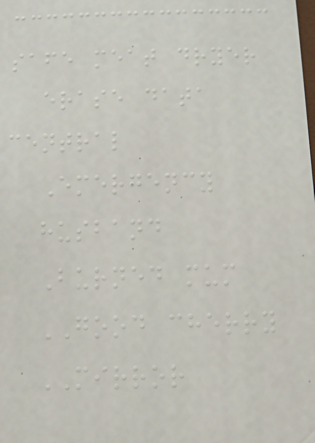safe meat dryer
erase data
central
Emergency
husband
Burned mum
GOOD cherry
MIRROR
